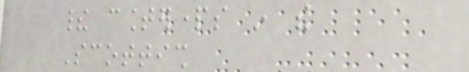their counterparts in the
Scottish
